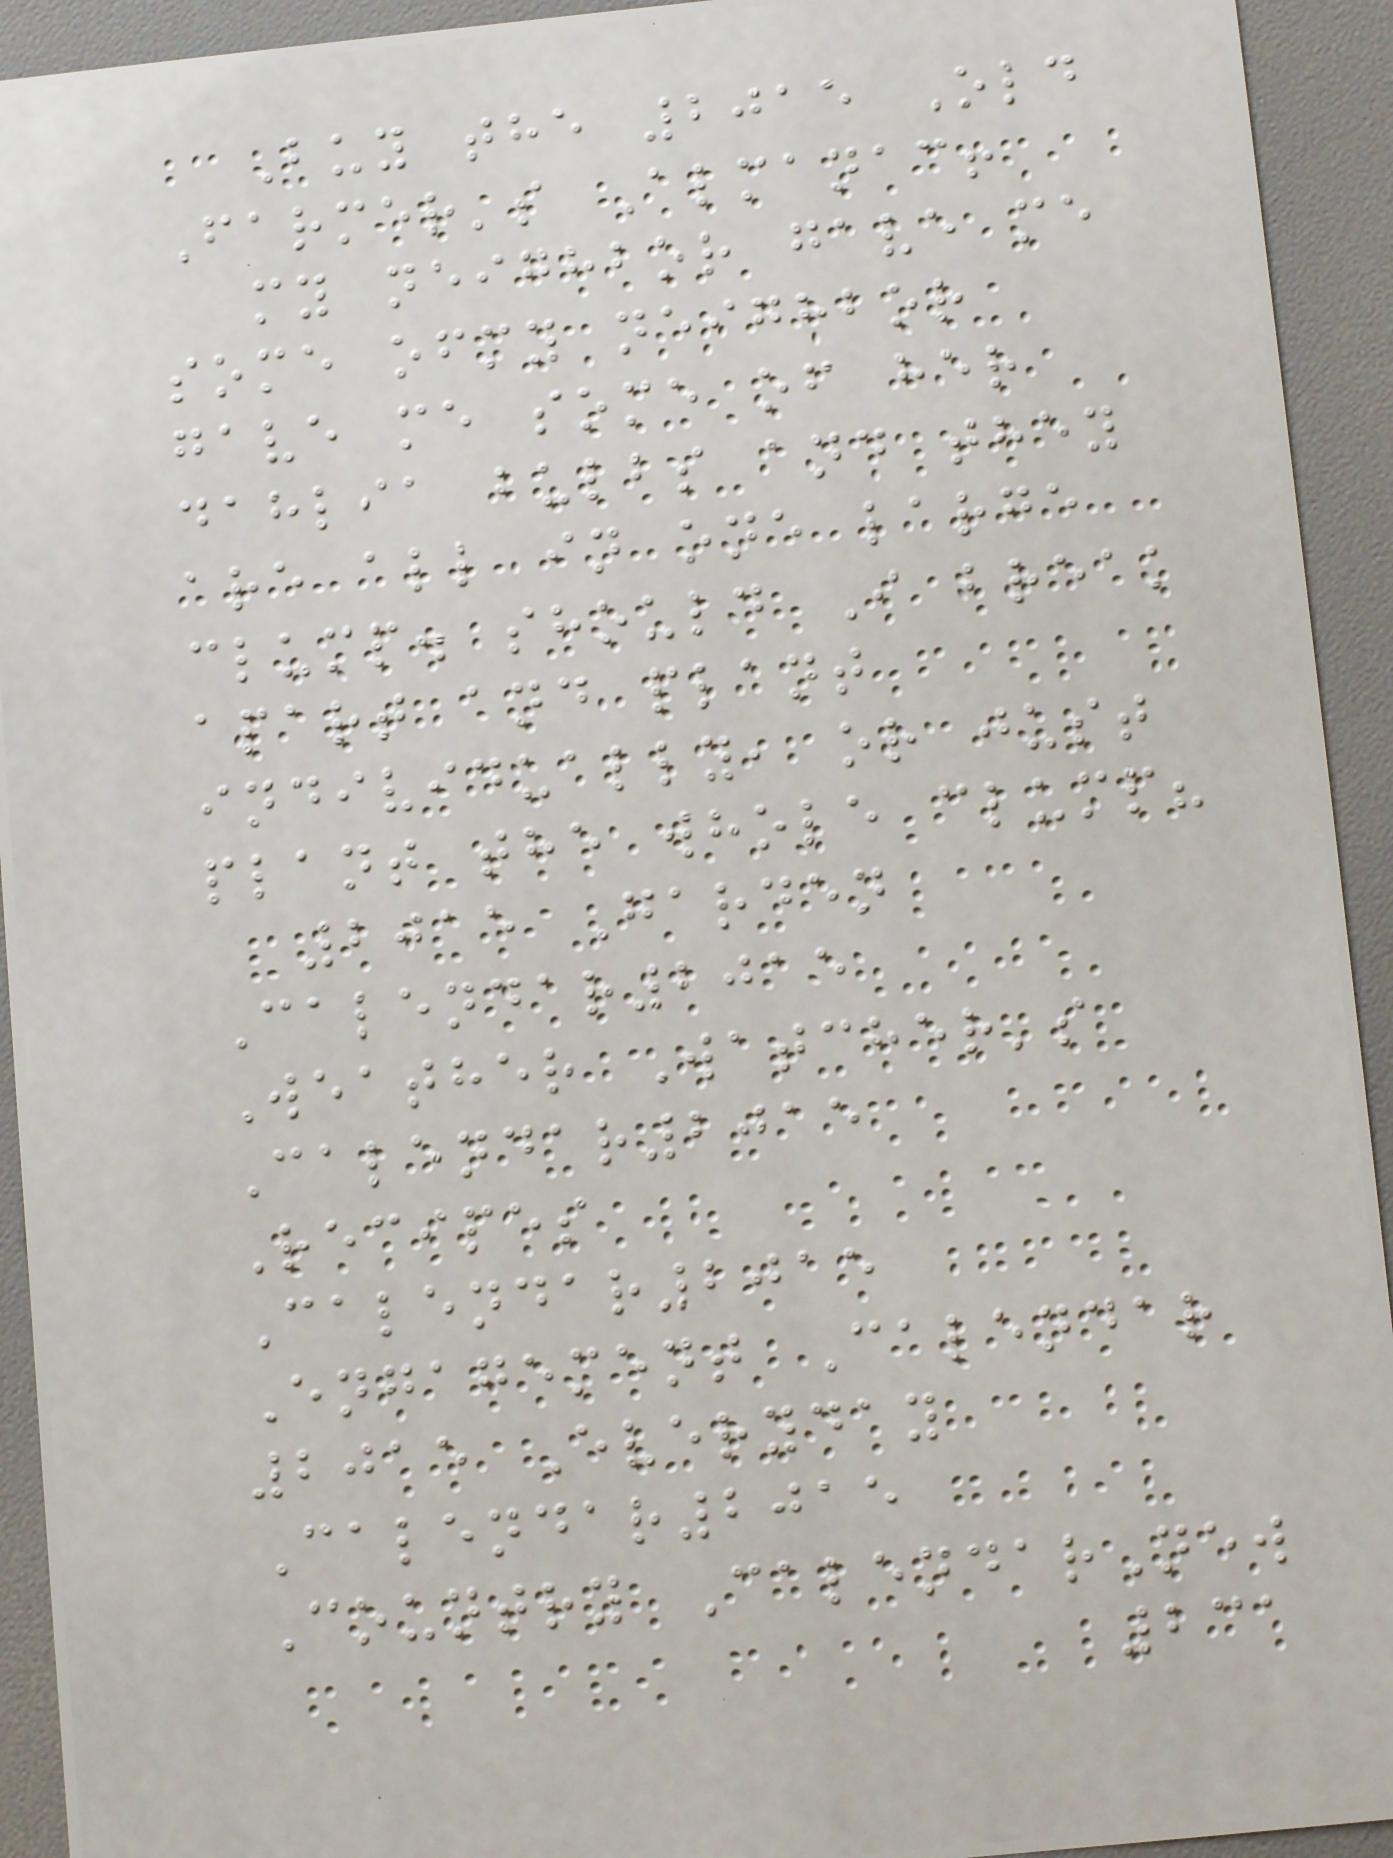Buy the 2015 Old
Farmer's Almanac!
my neighbor gave me
some ofmy neighbor
gave me some of her
dahlia bulbs and they
are all in one large
clump. should I break
apart and plant
individually, or just
plant the whole clump?
2015 Garden
Calendar2015
Weather Watcher's
Calendar2015
Recipes
Calendar2015
Engagement Calendar
2015 Everyday
Calendar2015
Country CalendarNew
231
